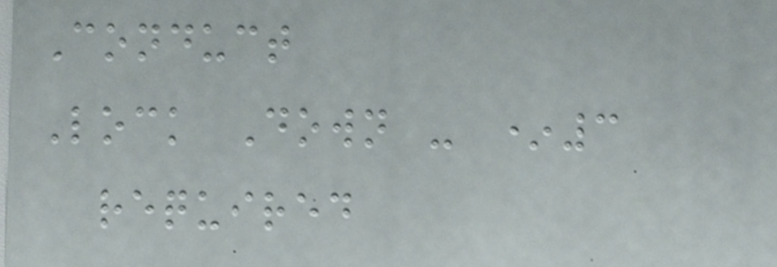Conduct
Lock Down - *3
required
